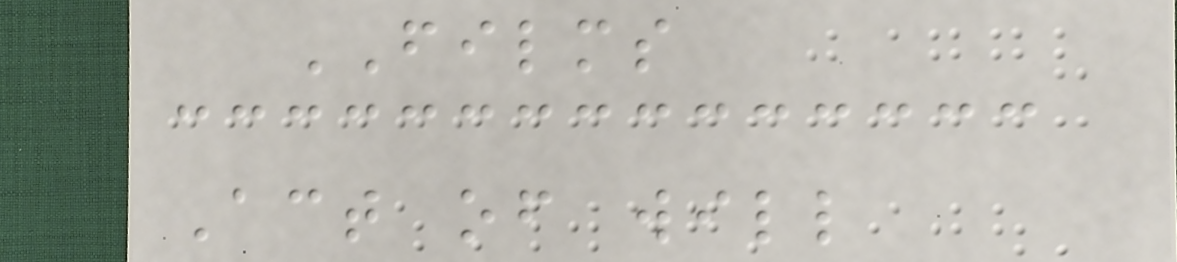FILMS
Act of will
